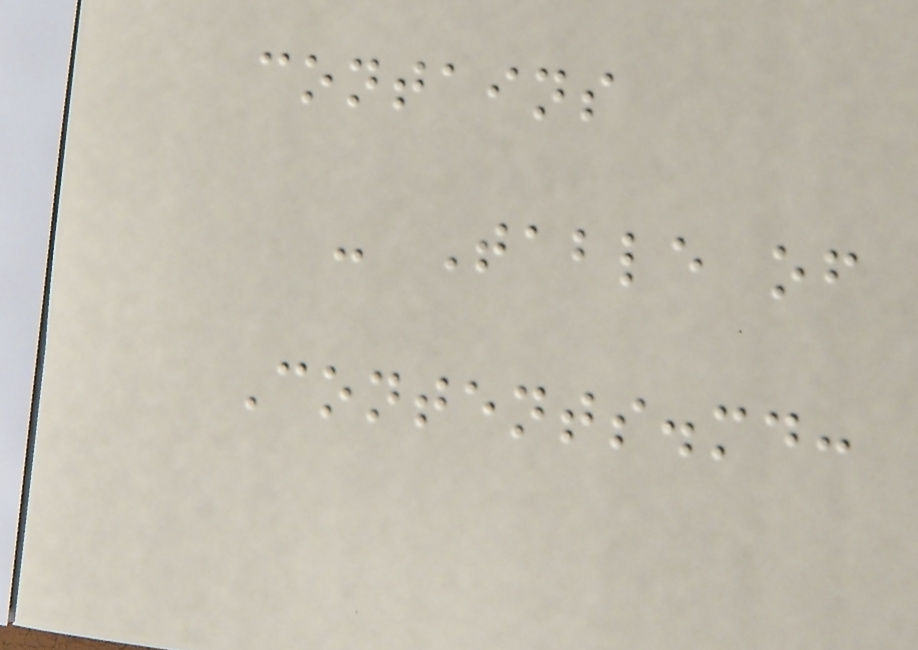contains
- Table of
Contents.md:
